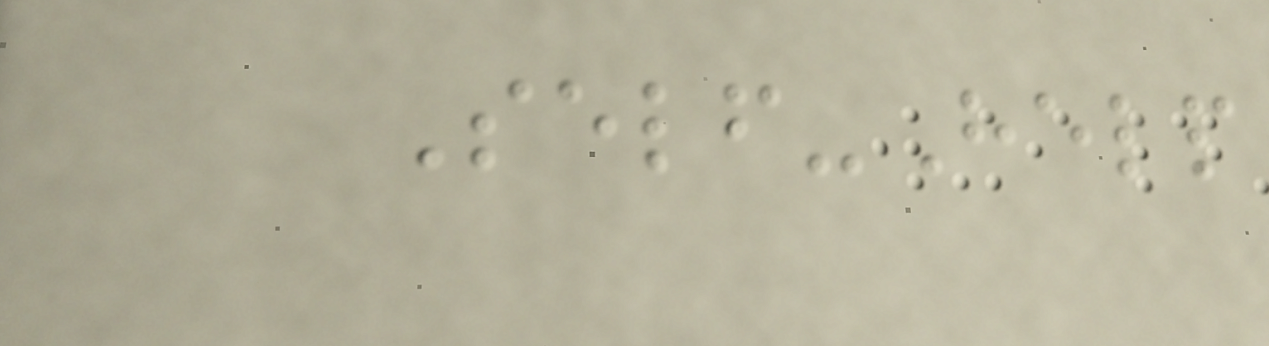Self-Help
